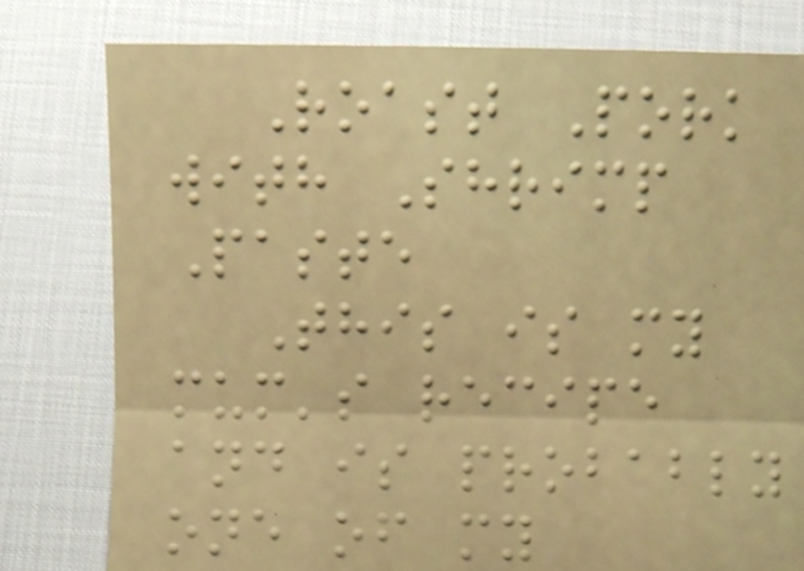Roast Pork
with Shrimp
Paste
This is my
mum's recipe
and is probably
one of my
